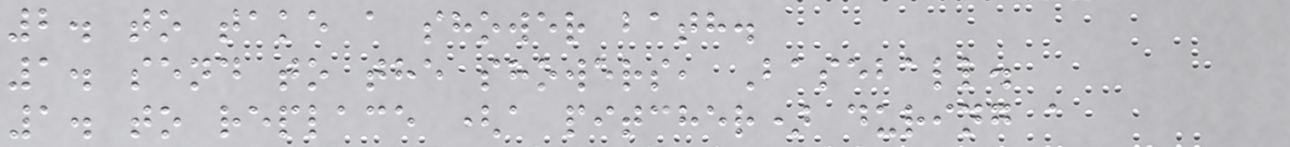2. to take a shower bath.
1. send to the showers, Baseball.
1. to replace (a pitcher) during a
